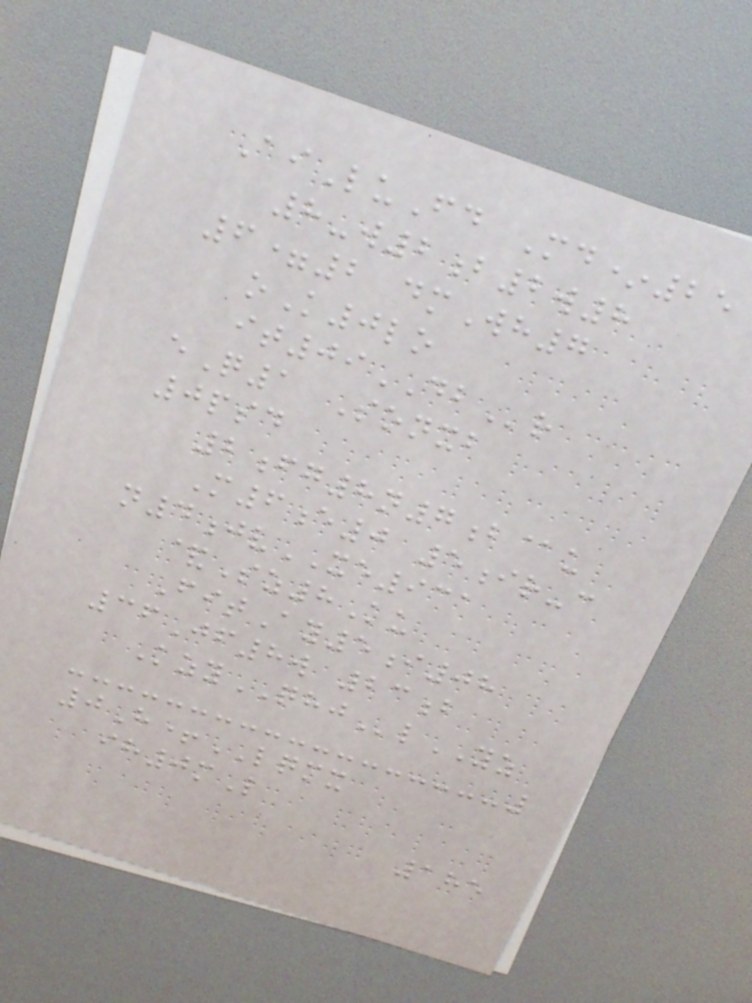AiLuFd Md*25
8-w2b2w8
6=2 dmWh7
oK0lo
it09DBr
eQ1 Sonxb
0psd
2fg8n7b@u
M6e0 5ir-c
n4jvXE931
&Sz8Ku
FitAy5i08
36Jf8w 23b
KzyQHJlYZ
0H+LQMX
ih0mL
185
